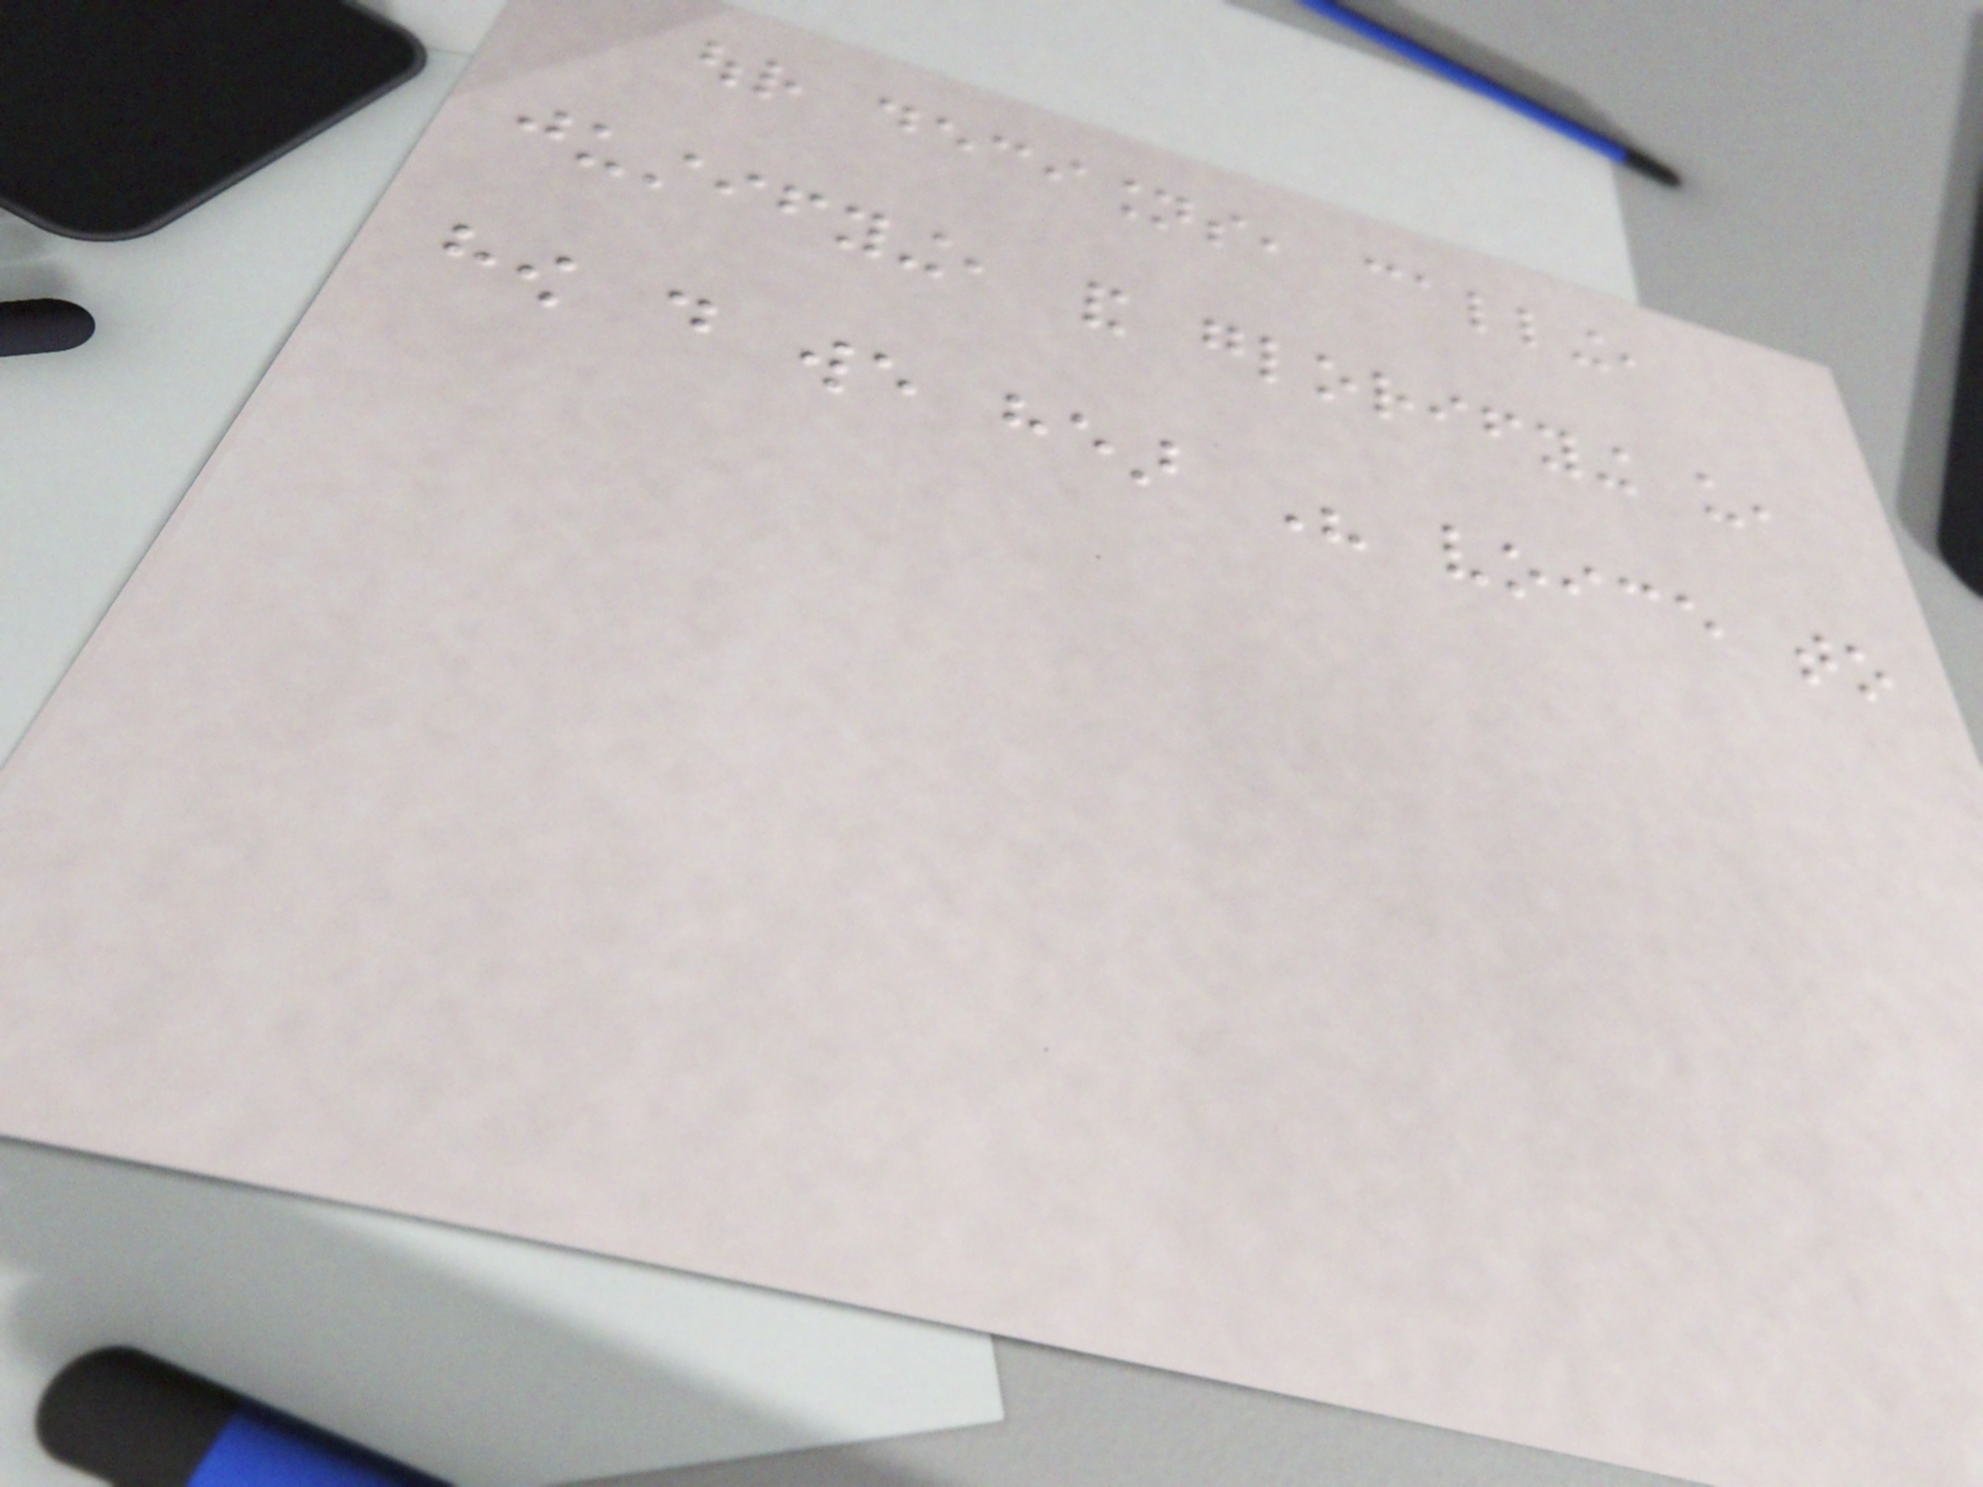our decisions, calling,
justifying, and glorifying us,
how do we hear His voice to
